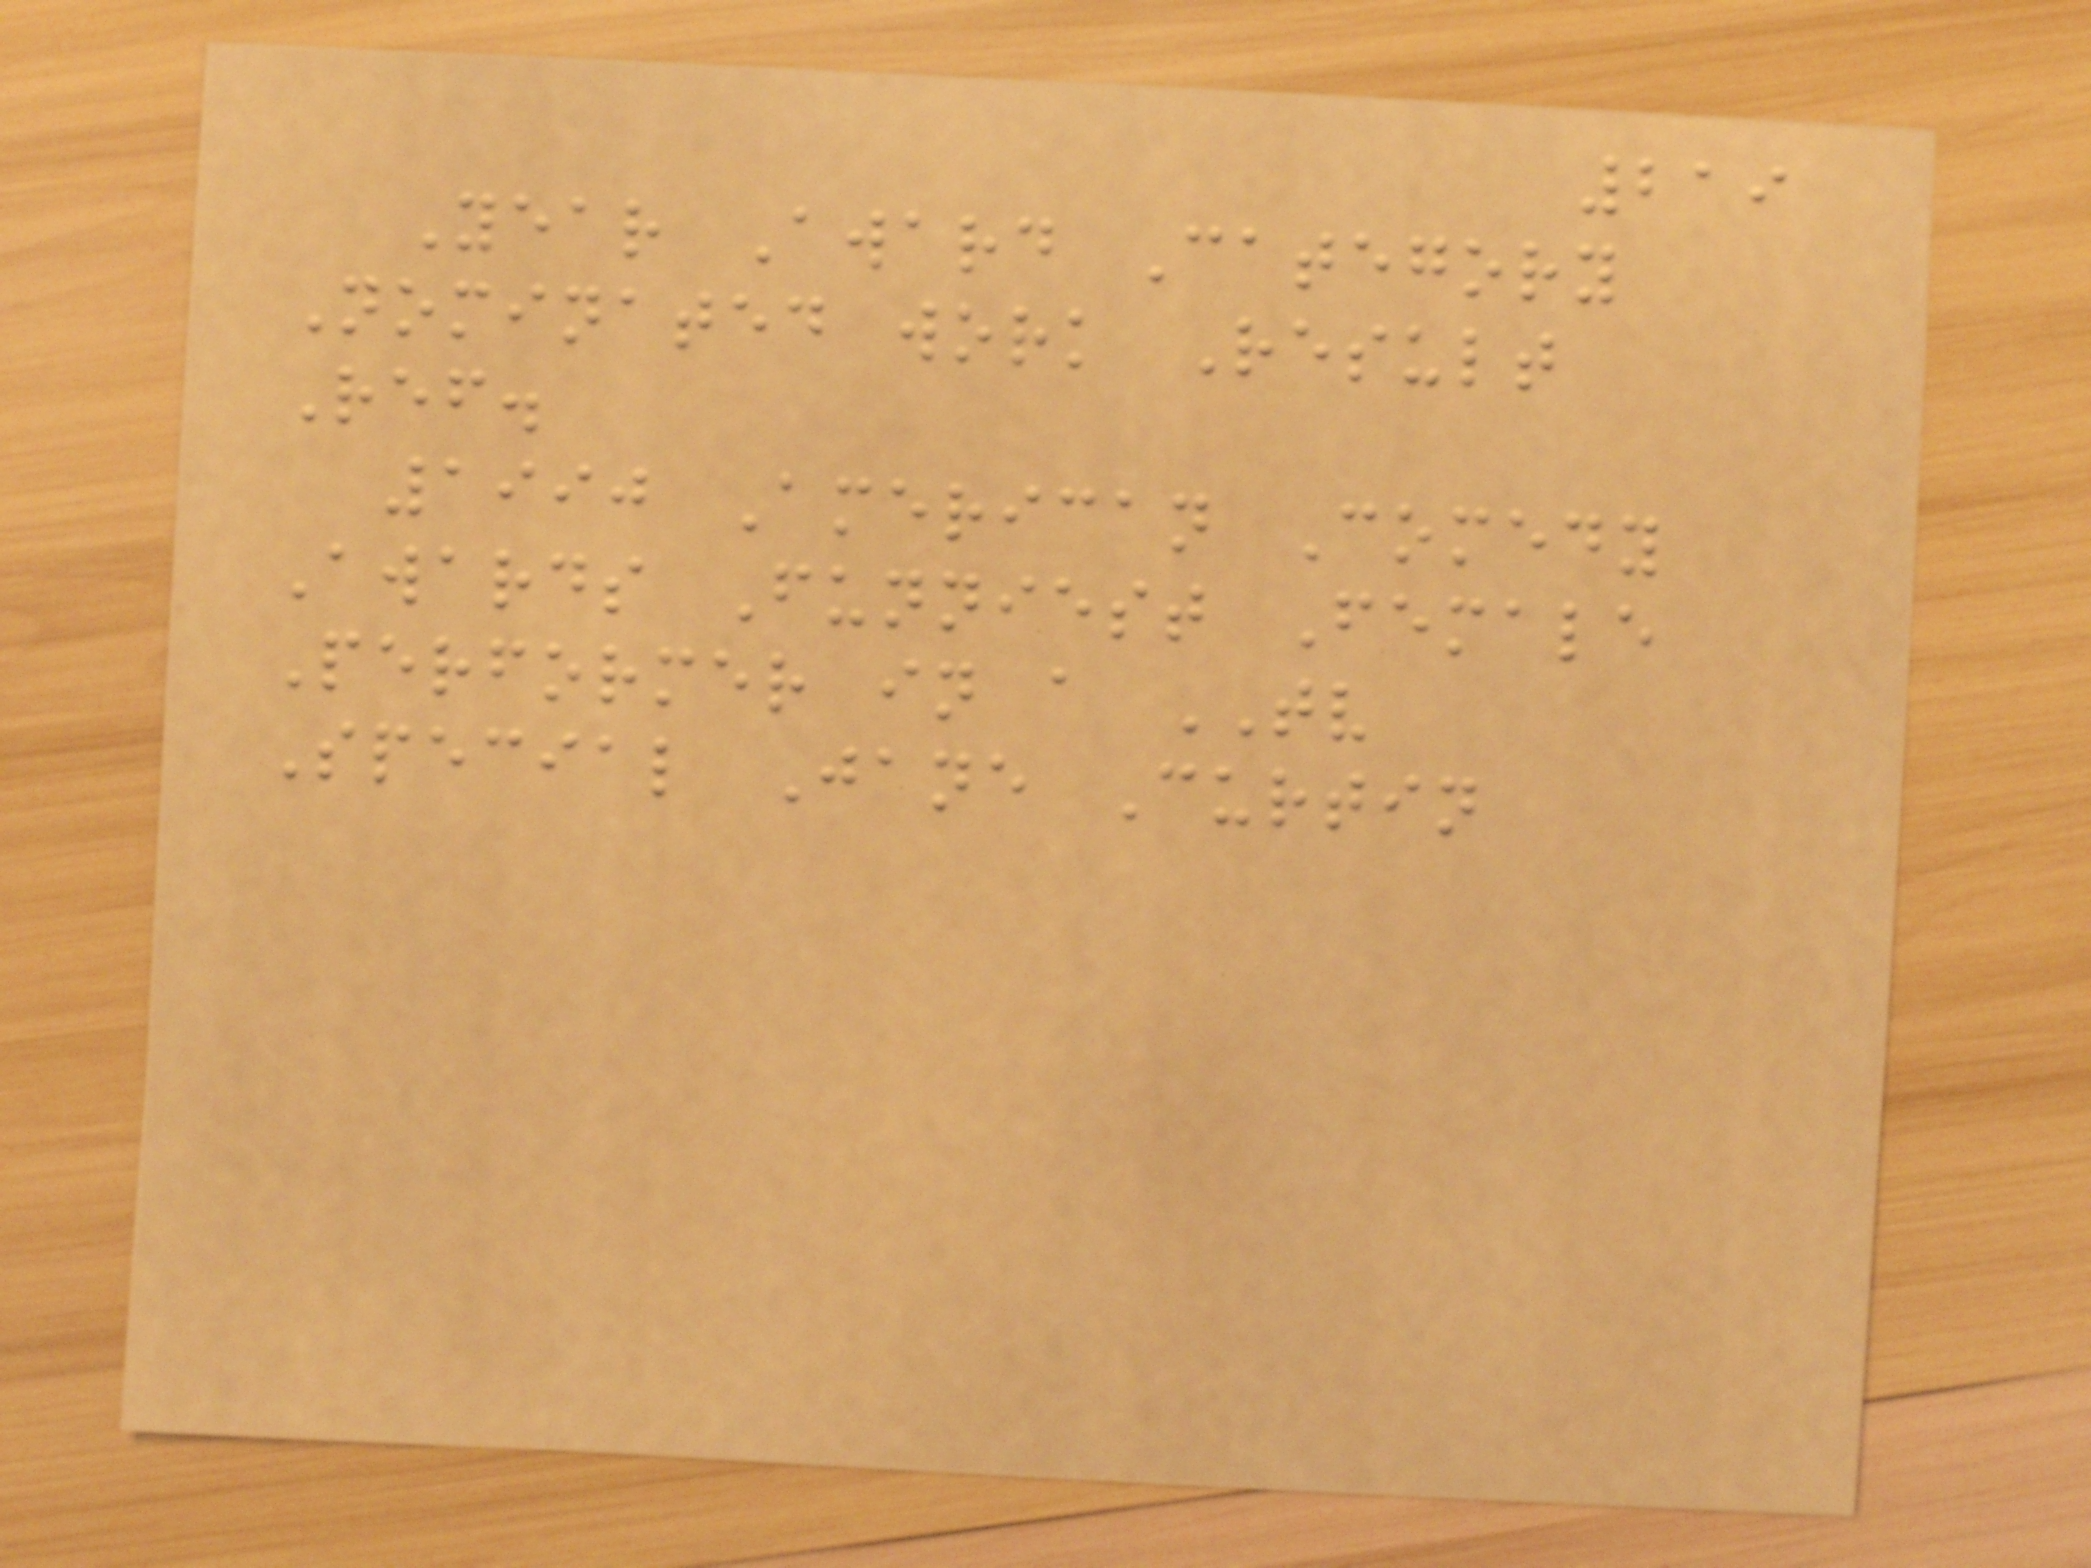219
Year Award Category
Nominated work Result
Ref.
1990 American Comedy
Awards Funniest Female
Performer in a TV
Special Jane Curtin
